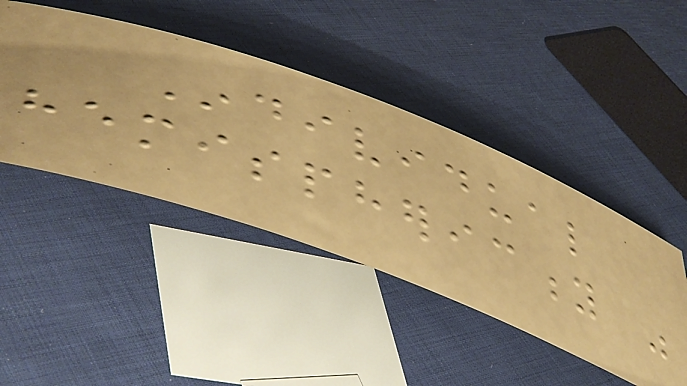Individual
hemisphericity was
